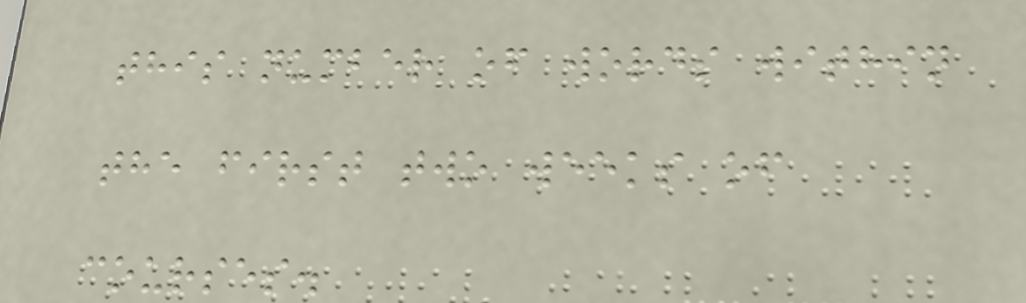this number of words within
the first two weeks of
courses.
